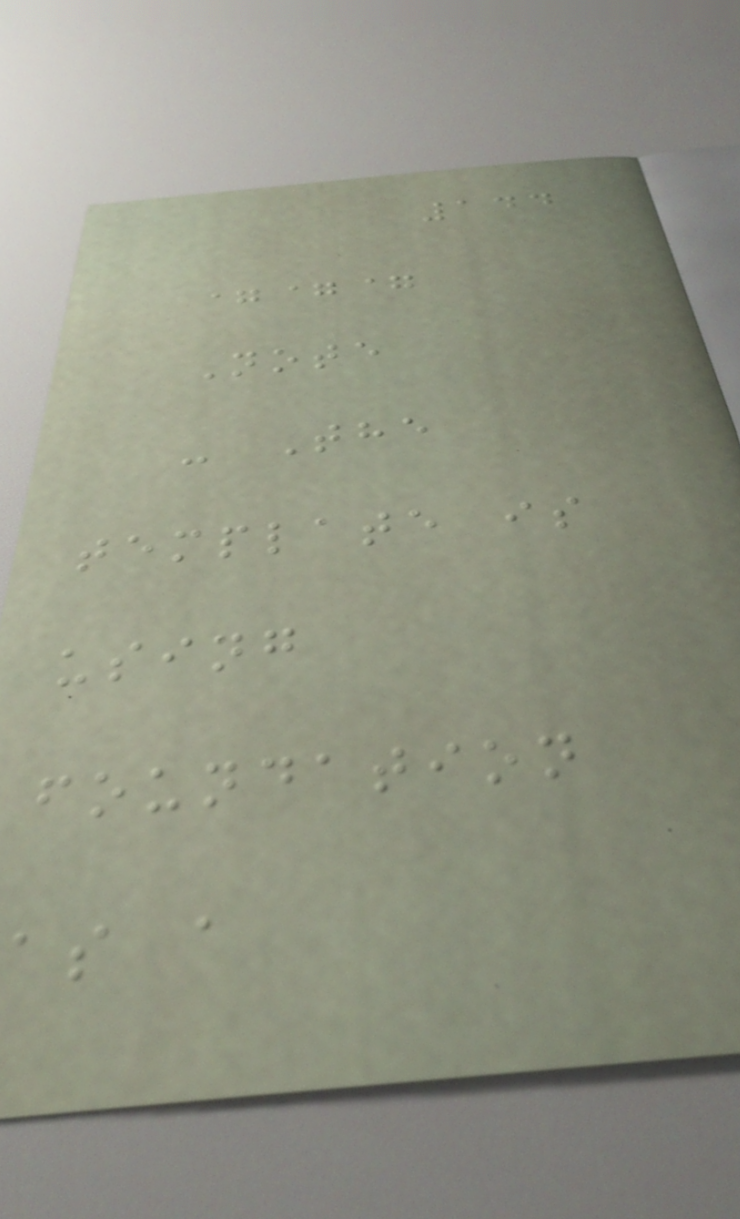144
===
Note
- The
template is
using
foundation
as a
